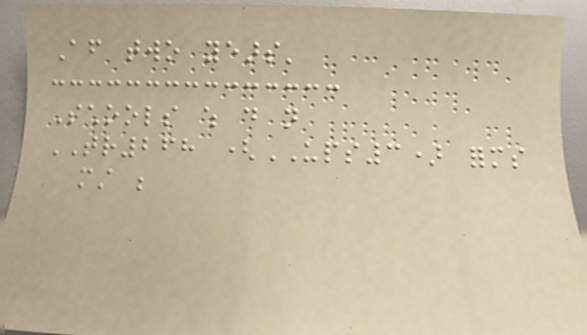After two years'
Schools which do not
TR268 (UPS3) forms
must be
